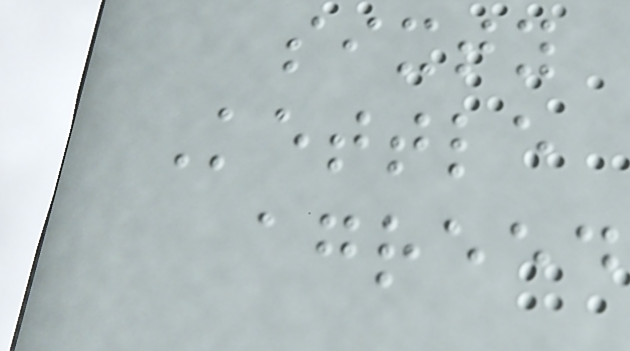sixty
Kettle
agreed
